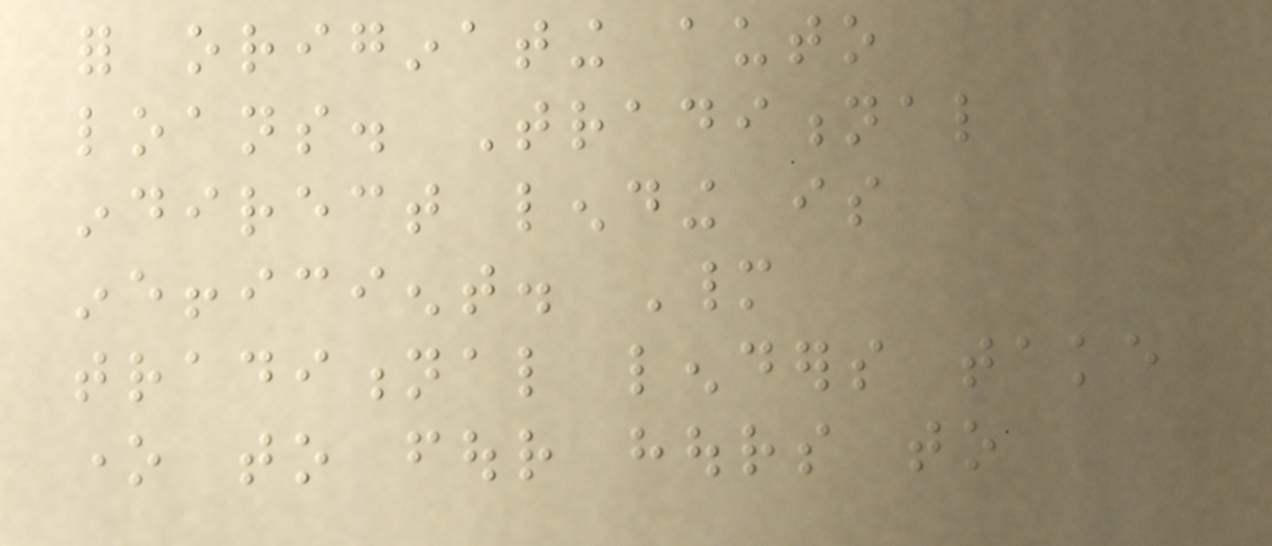for originating auto
loans. Traditional
indirect lending is
inefficient. Many
traditional lenders take
one to four hours to
